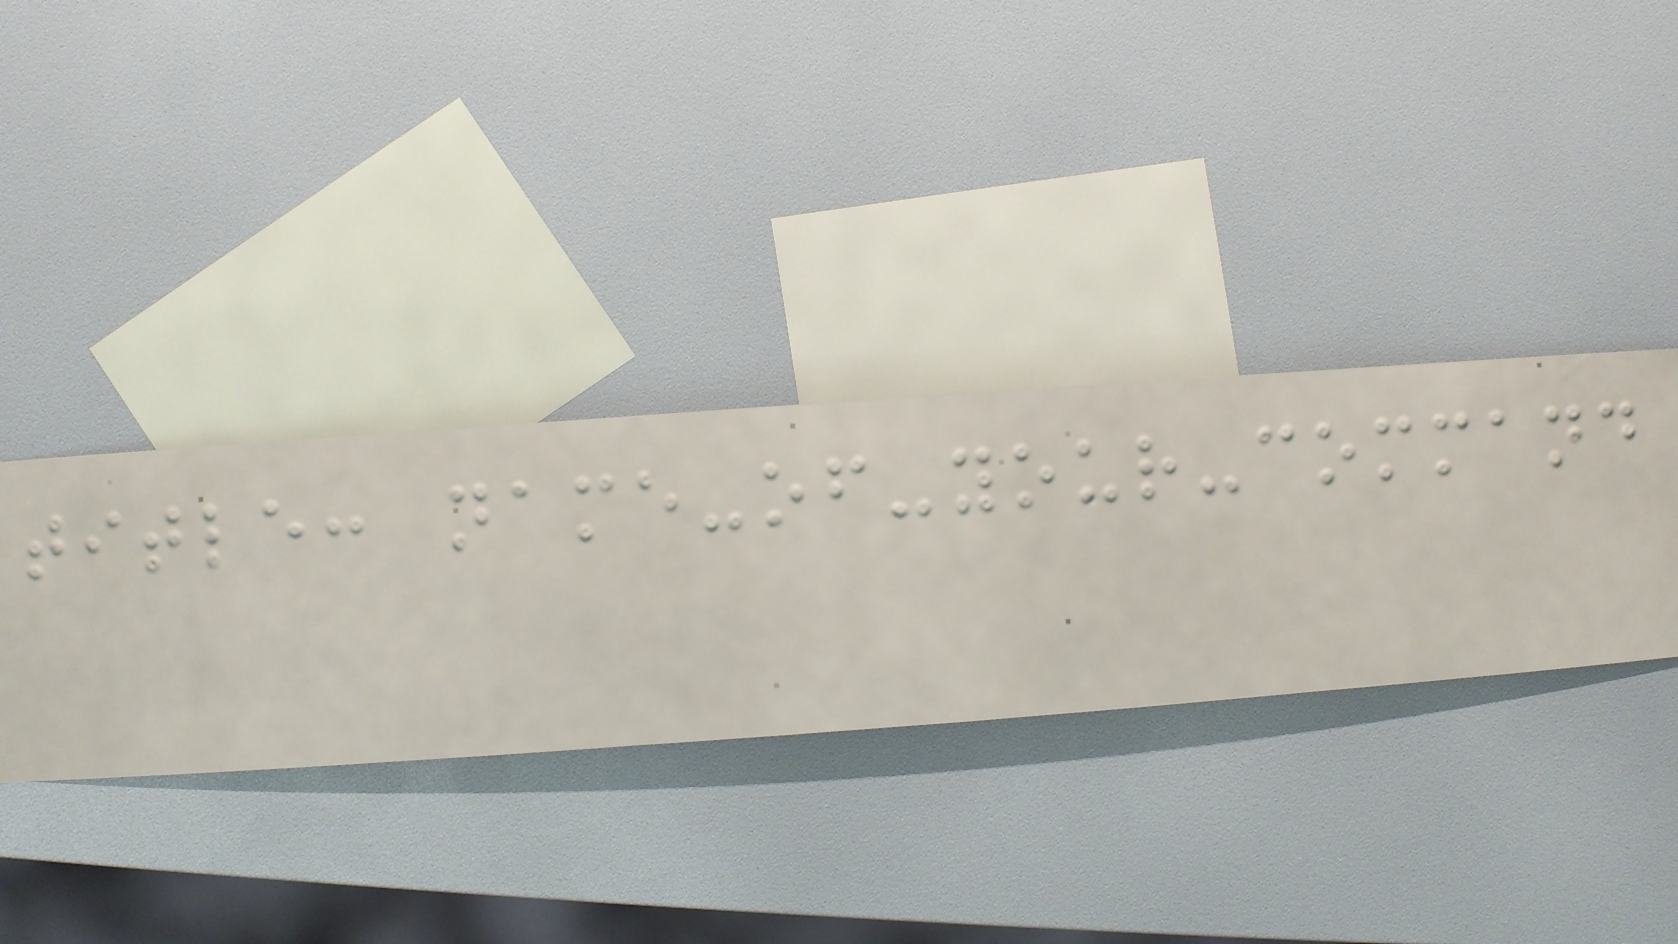title: name-of-your-command
